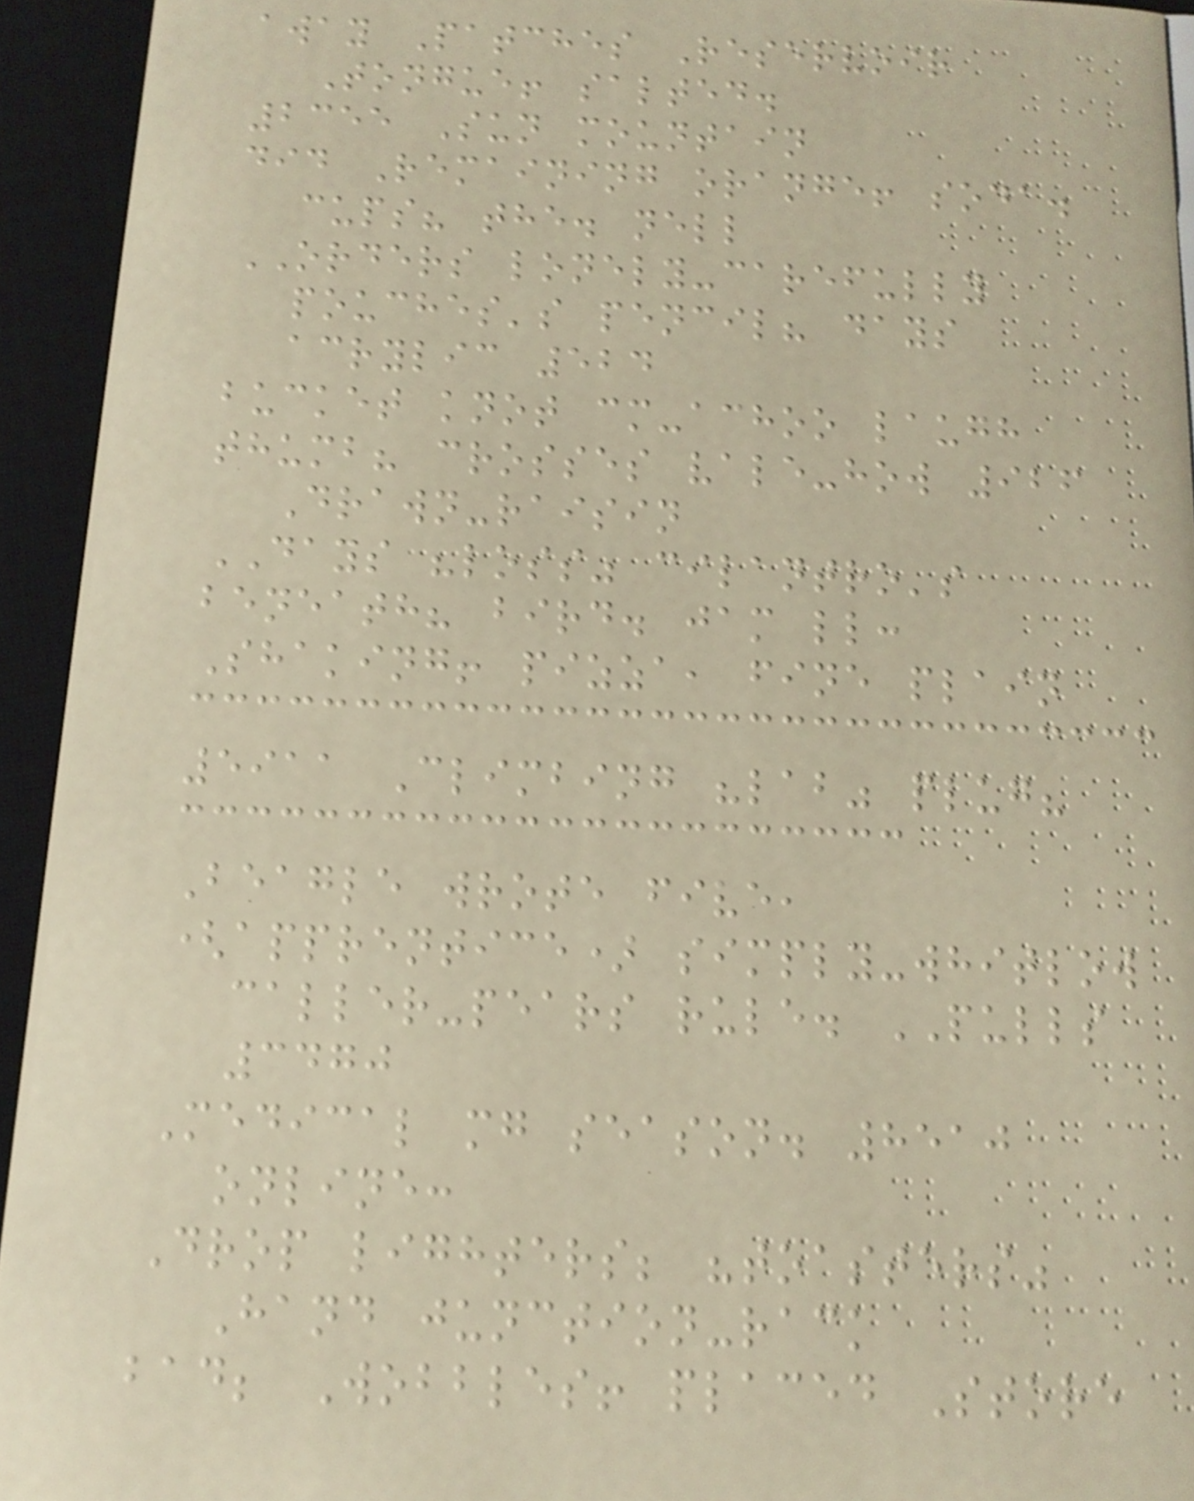away Patches Reservoir
Tongue! salted.
2355 Sun mountain
did Remaining orange! soda.
cups? the. nell
ORDERS lonely-carefully
pouches's pencil? days
acrylic 524
bucket knot cm-achoo laugh
thumb? crosses vale-how 926
Drawn-raisin
DAYS "loss" cilantro's
beneath? bird. jam ll:
Shaking! pizza, fine plain
5911 Climbing "lab" plug?
Beagle wrote five,
(apprentice) simply-whitlow
caller-pears rule. PULLS
3470
Medical mg season. 8510
online:
Drop lighters; "toasters"
Hand junction-rack
bad; Wobbles! placed Store
